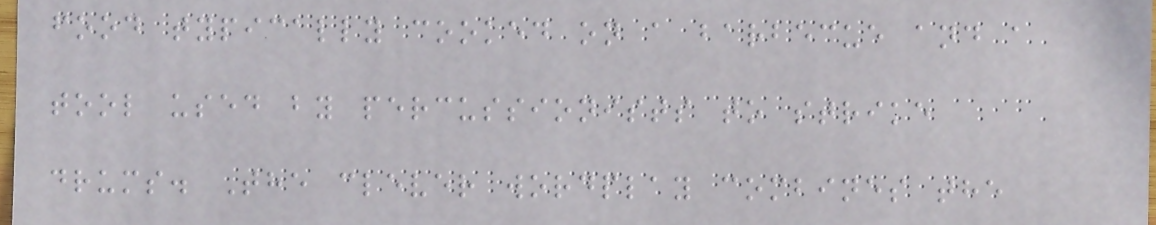food typically cooked on a barbecue and a
tool used by percussionists to strike
drums. The clever wordplay combines the
